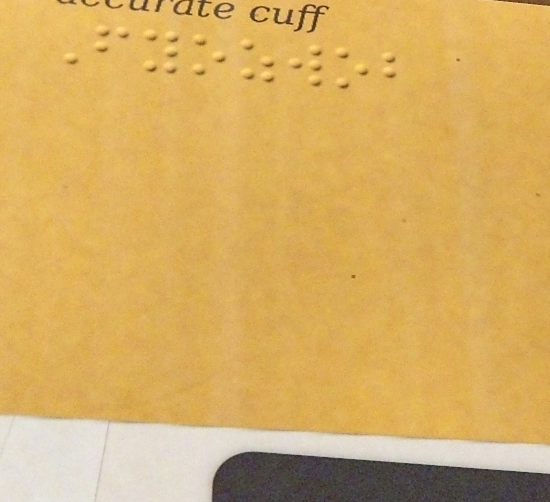Fyozwob
